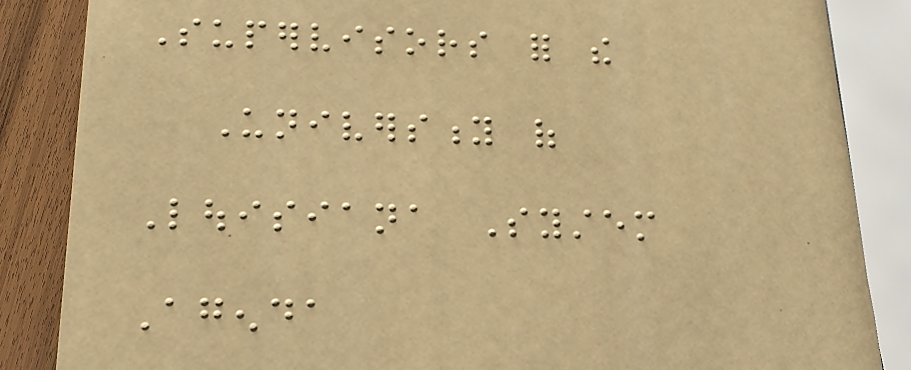Supervisors for the
University of
Louisiana System
Agenda
